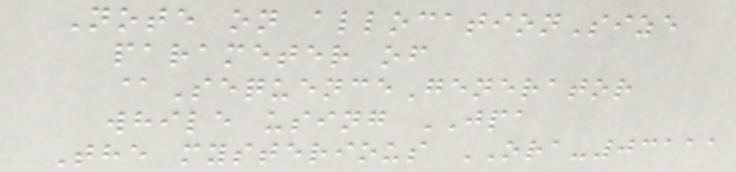Note on allocationSize
parameter of
@SequenceGenerator
while using JPA
The mysterious ORA-03111
